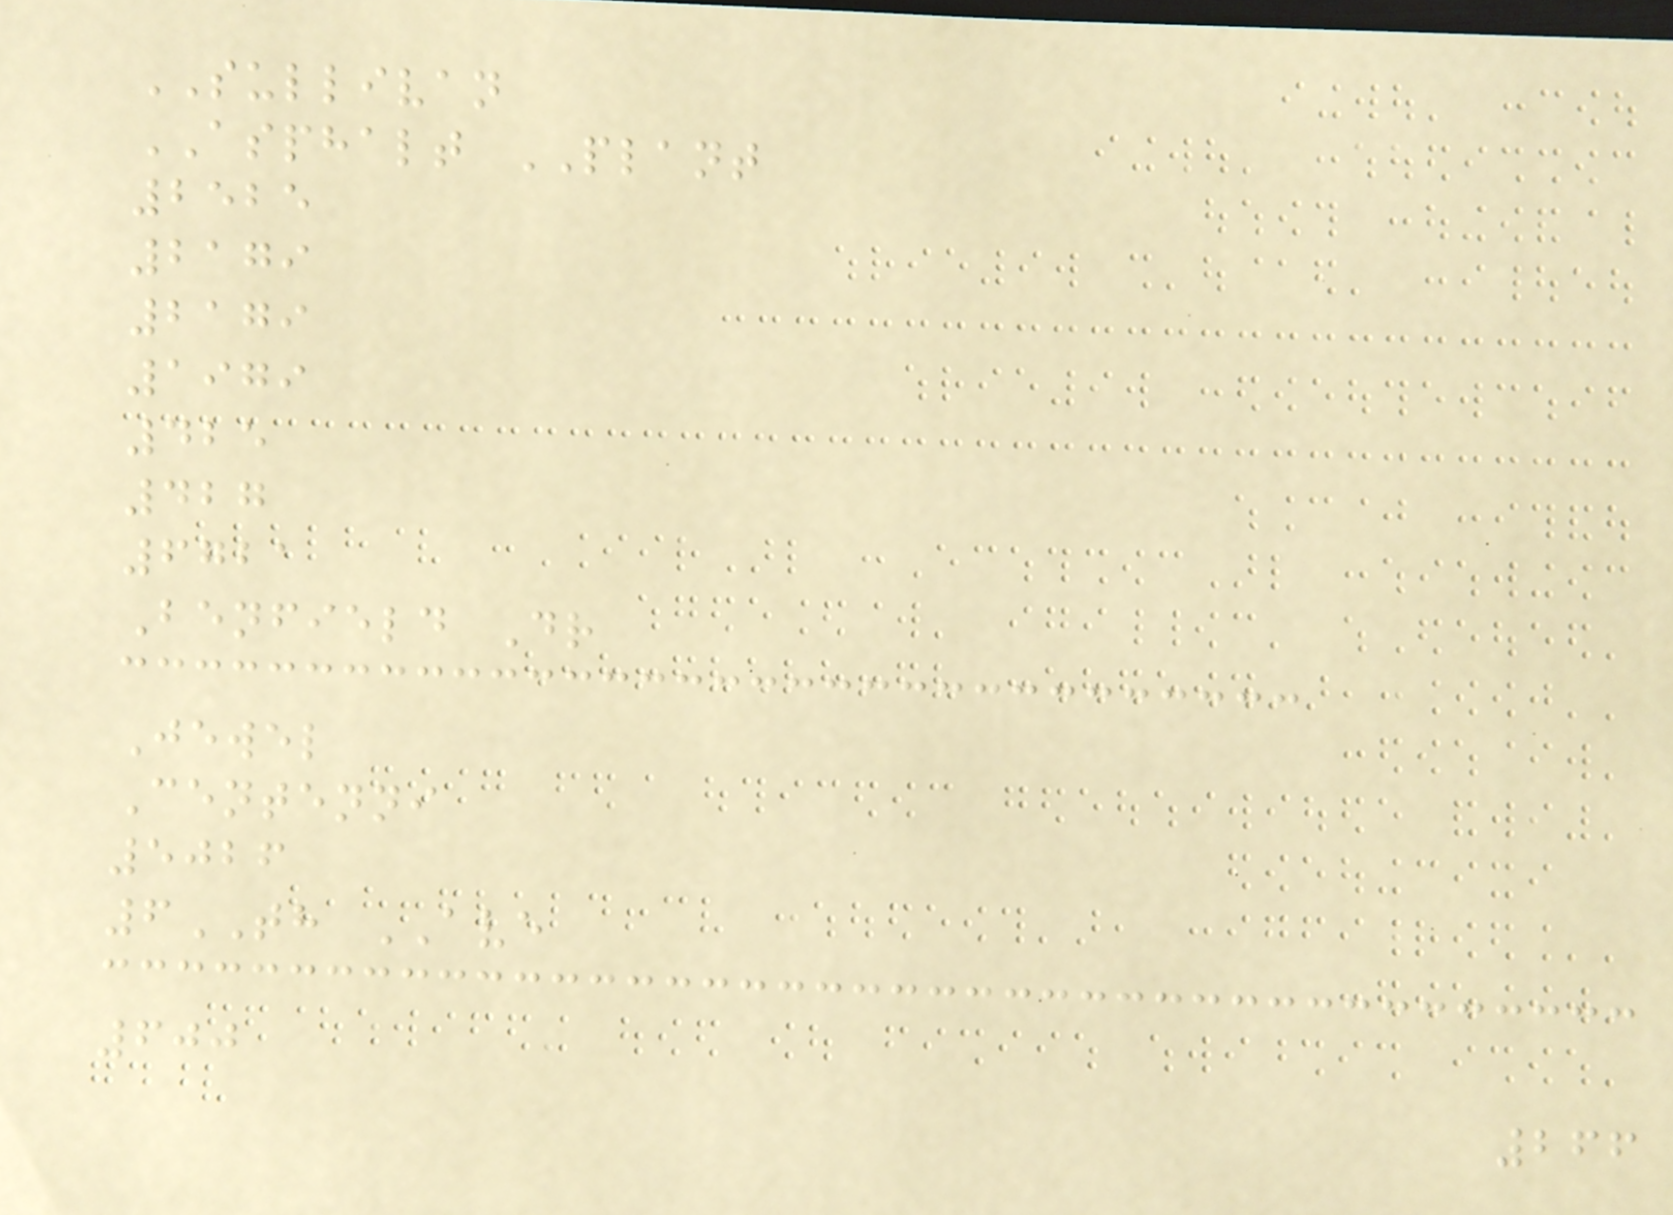SULLIVAN
ASPHALT PLANT
2525
2179
2179
1979
425
427
6721
Benfield Dr
Jewel
Centenni
5026
6TH AVE
600
266
